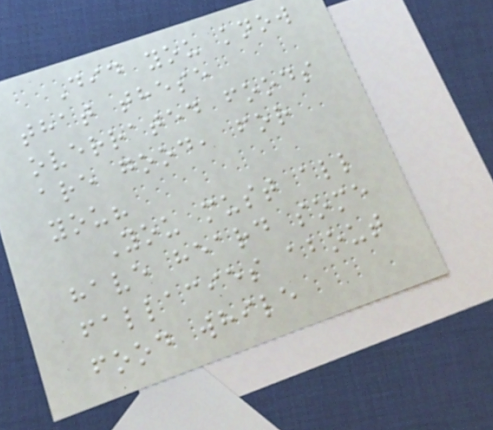Did you know
that these
overrated foods
are good, for
you?
You must all
have heard some
fallacies about
food while
